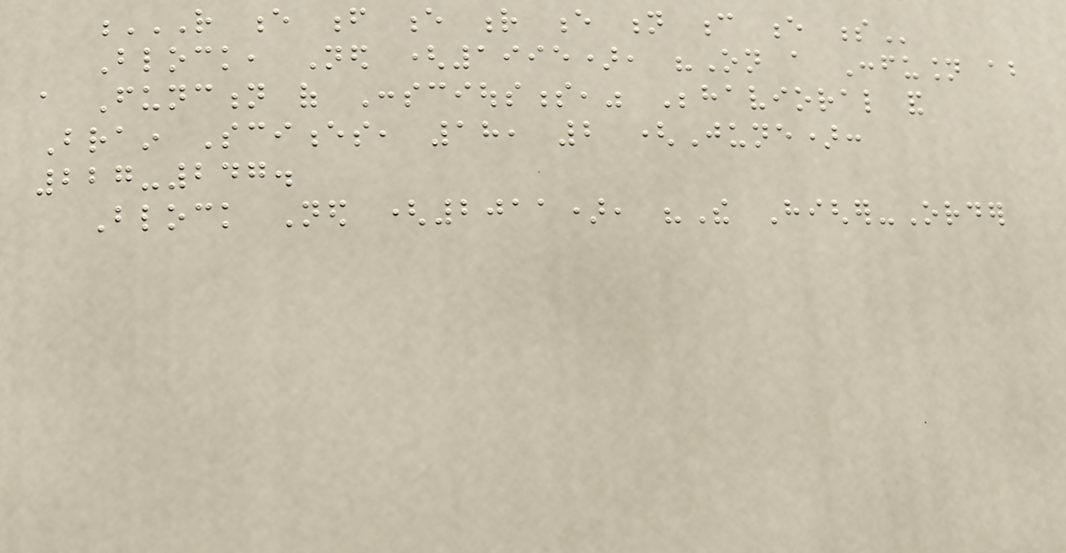R E F E R E N C E S
Block, Ned (1995), "On a Confusion about
a Function of Consciousness," Behavioral and
Brain Sciences, 18, 2 (June):
227-247.
Block Ned (2011), "The Higher-Order
